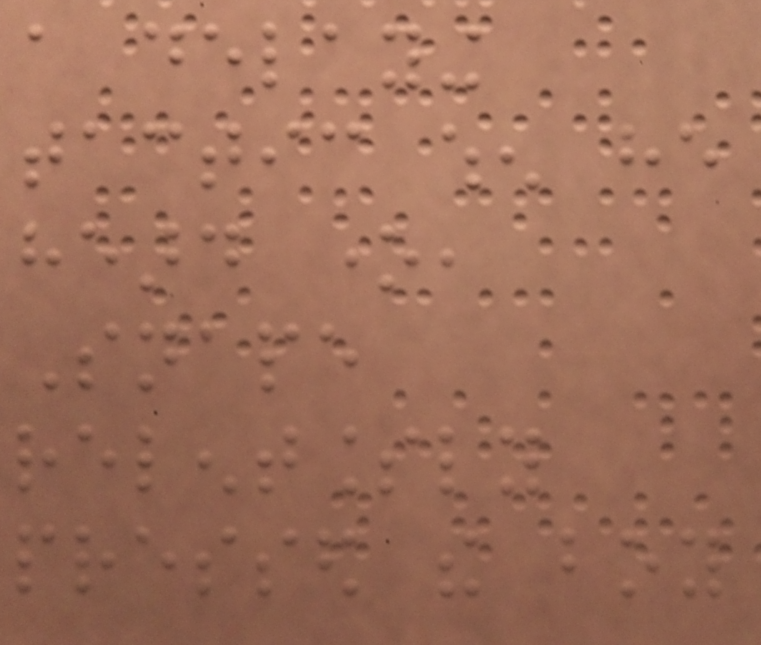a delaying
tactic when he
heard one,
Snape
relentlessly
pressed the boy
